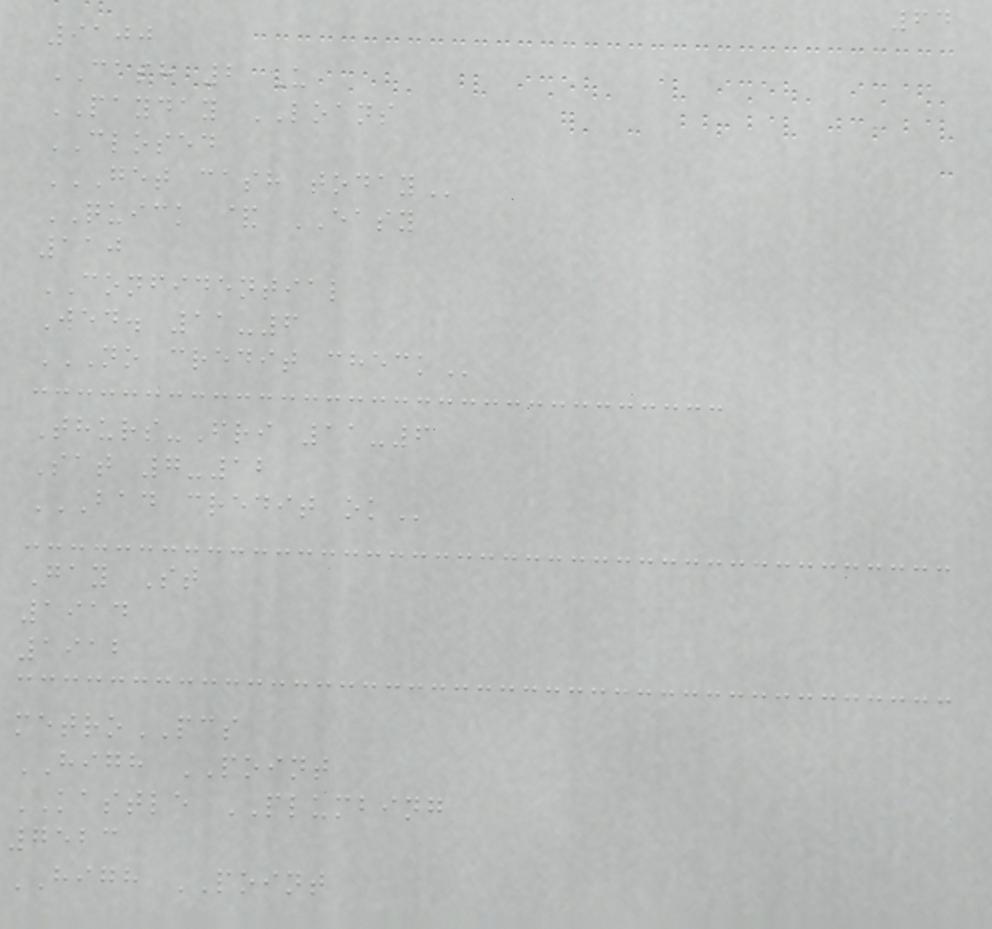64
9100
CASH 2 U
PAYDAY LOANS
CLOSED
GET CASH TODAY
QUICK & EASY
110
CONFIDENTIAL
Wed. 11-6
NO CREDIT CHECK
Thurs-Fri 11-6
Sat 7-12
BAD CREDIT OK
Gay St
1914
1912
metroPCS
HIGH POINT
KASTLE PLUMBING
7523
HIGH POINT
